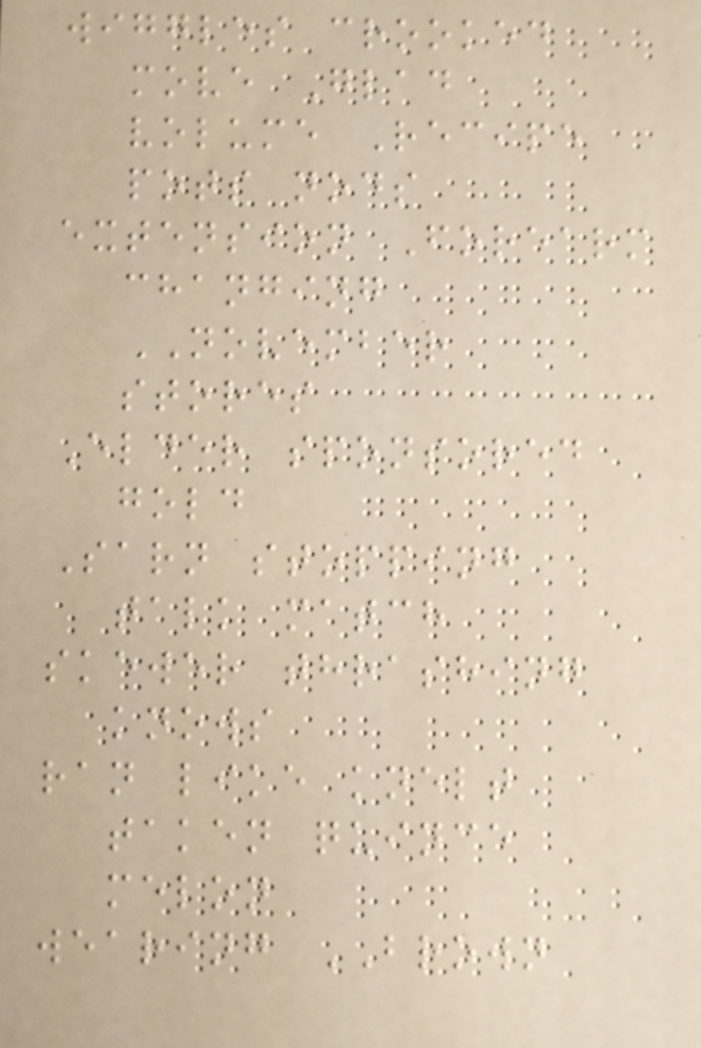wiggles crooked
move Glad
volume Recipe
pots nods
extension Forearm
changing
NOVEMBER
stores
Elder sponsored
gold
Sarn stopping
talk match
skewer thrashing
knows
ran like knelt
taken quince
melon
wearing BROWN
